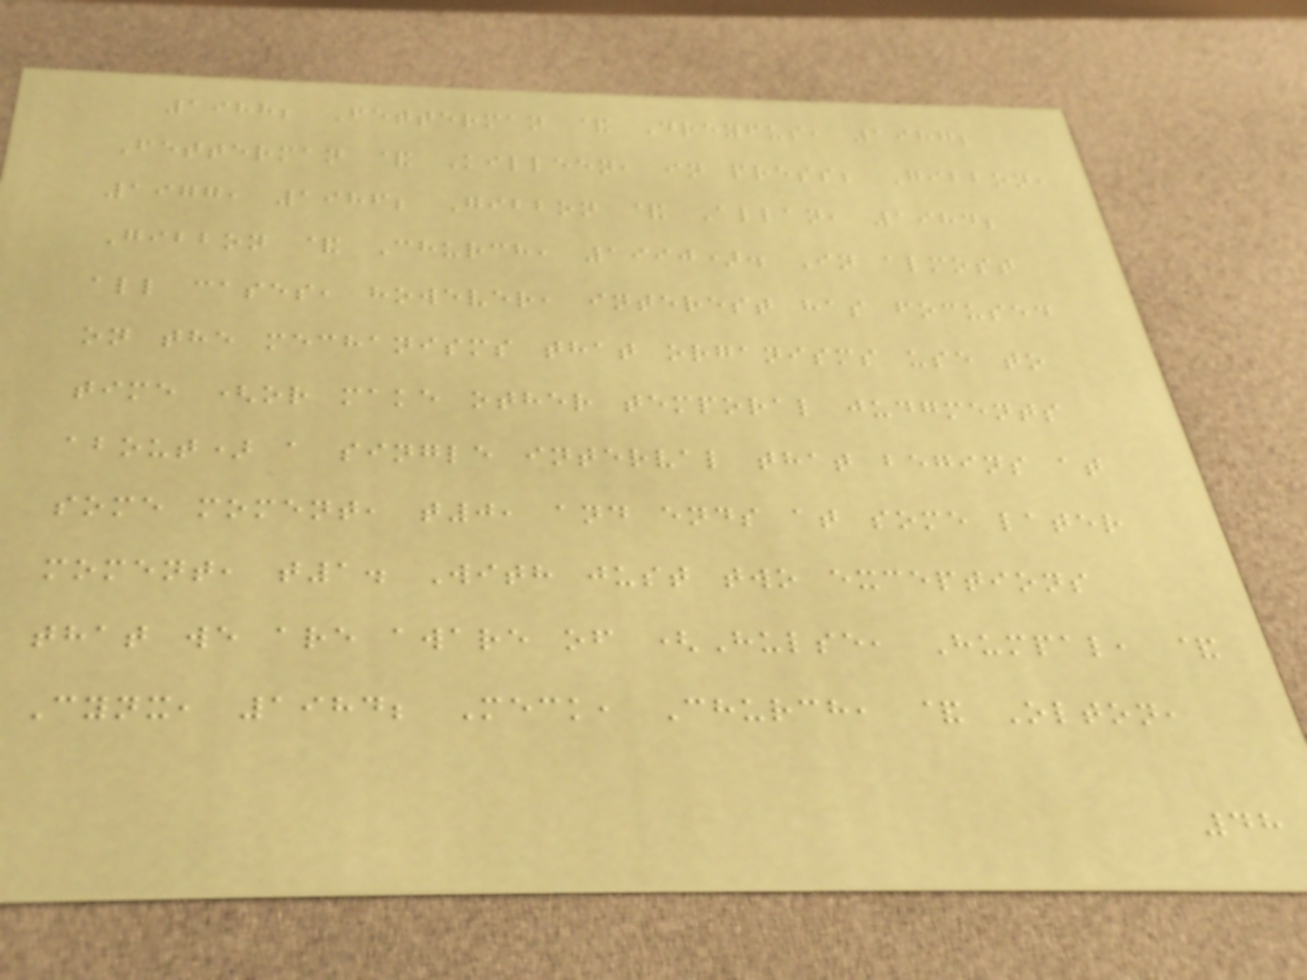1988; Fetterman & Dreyfus, 1987;
Fetterman & Killeen, in press; Gibbon,
1977, 1986; Gibbon & Allan, 1984;
Gibbon & Church, 1990). In almost
all cases, however, interest has focused
on the mechanisms that organisms use to
time (or make other temporal judgments
about) a single interval that begins at
some moment, t0, and ends at some later
moment, t1. With just two exceptions
that we are aware of (Hulse, Humpal, &
Cynx, 1984; Meck, Church, & Olton,
48
